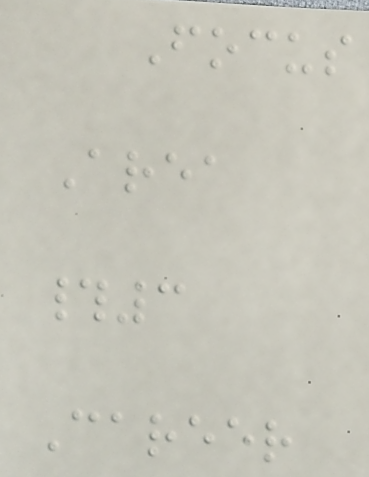Focus
Area
#3
Career
